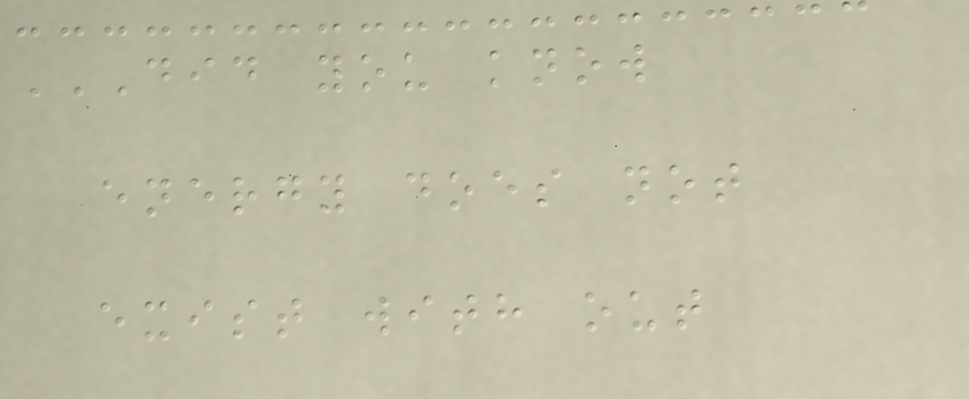DID YOU KNOW
ENERGY DOES NOT
EXIST WITH OUT
